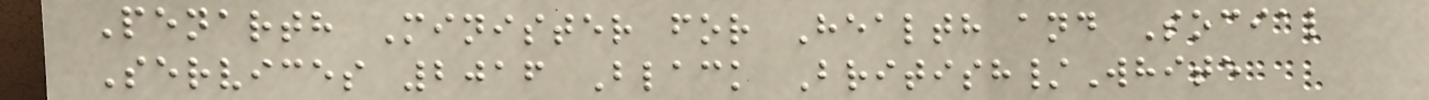Penarth Minister for Health and Social
Services 2016 Black British/White
